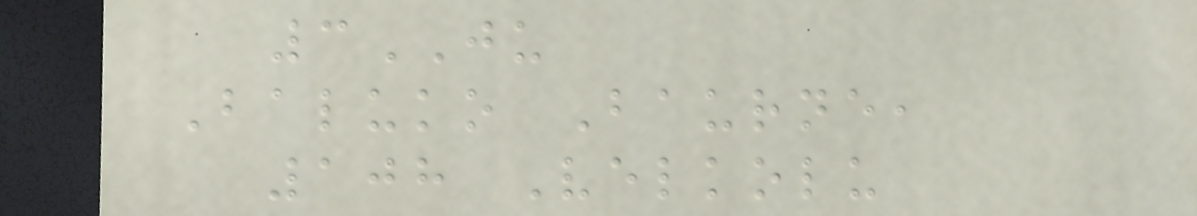3JU
Baluko Baurne,
108 Velkolu
